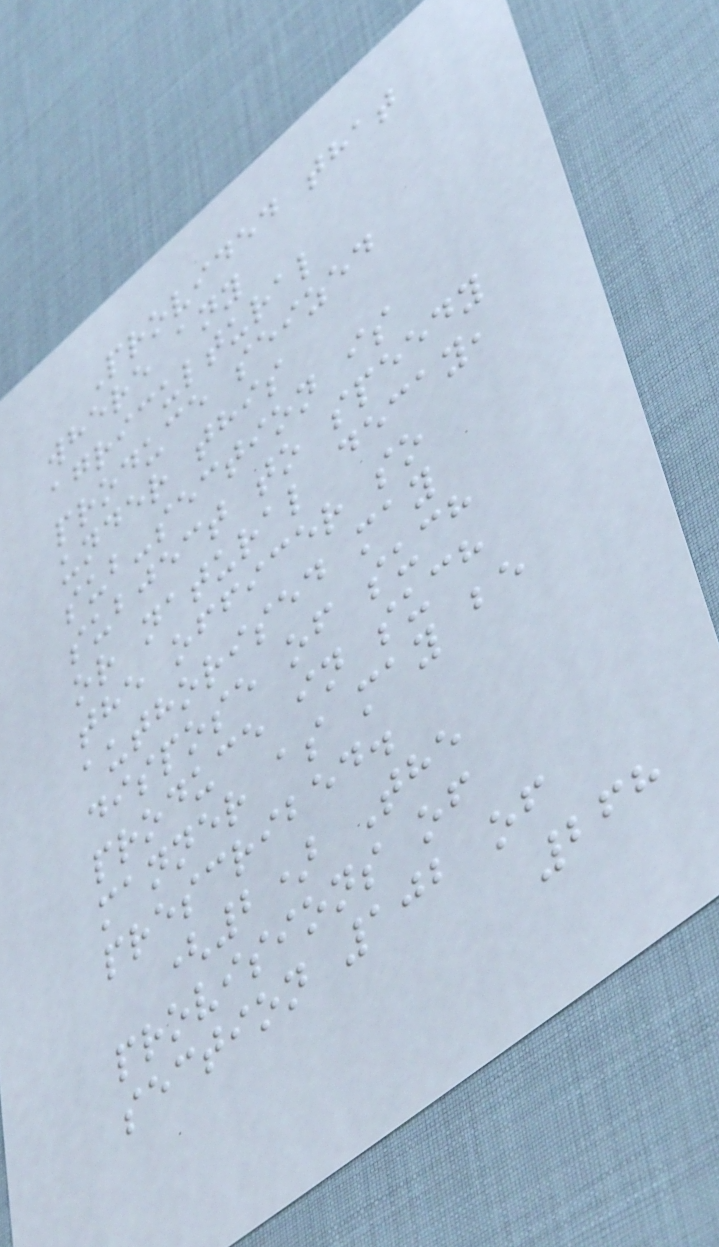Provided that
where any
agricultural
produce seized
under this
sub-section is
subject to speedy
or natural decay,
the officer so
authorised may
dispose of such
produce in such
manner as may be
prescribed.
(2) The
provisions of
section 102 of
268
